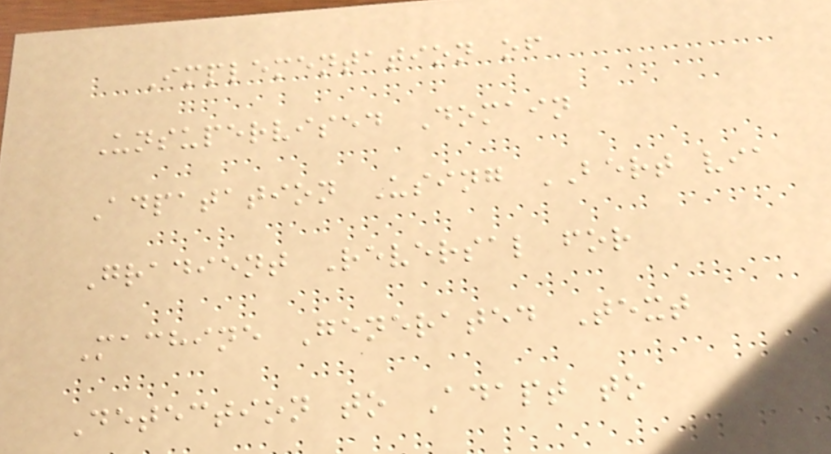Implementation of
Unsupervised Domain
Adpatation Using BERT via
Gradient Reversal for
Machine Generated Text
Detection to Adapt to
